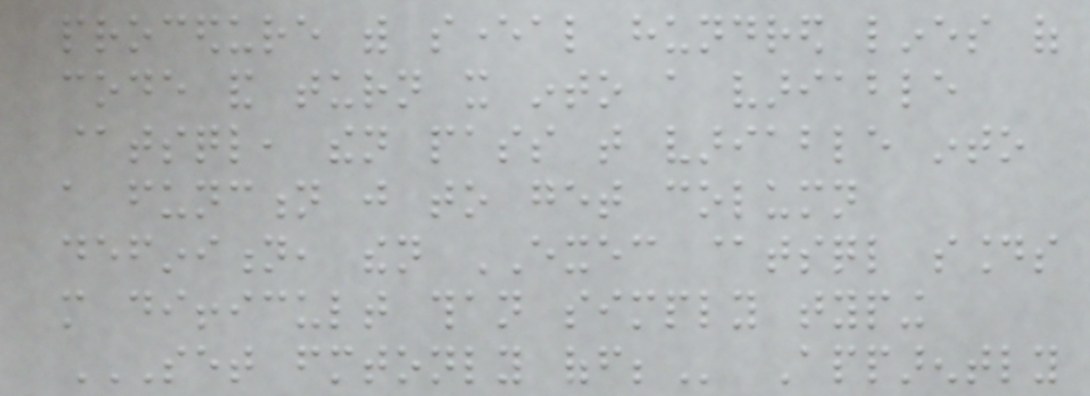procedure with several hundred lines of
code and turn it into a variable
@tsql, then pass that variable into
a function just to get column
definition, then EXEC @tsql sounds
more difficult than simply typing
SET FMTONLY OFF; Apparently
